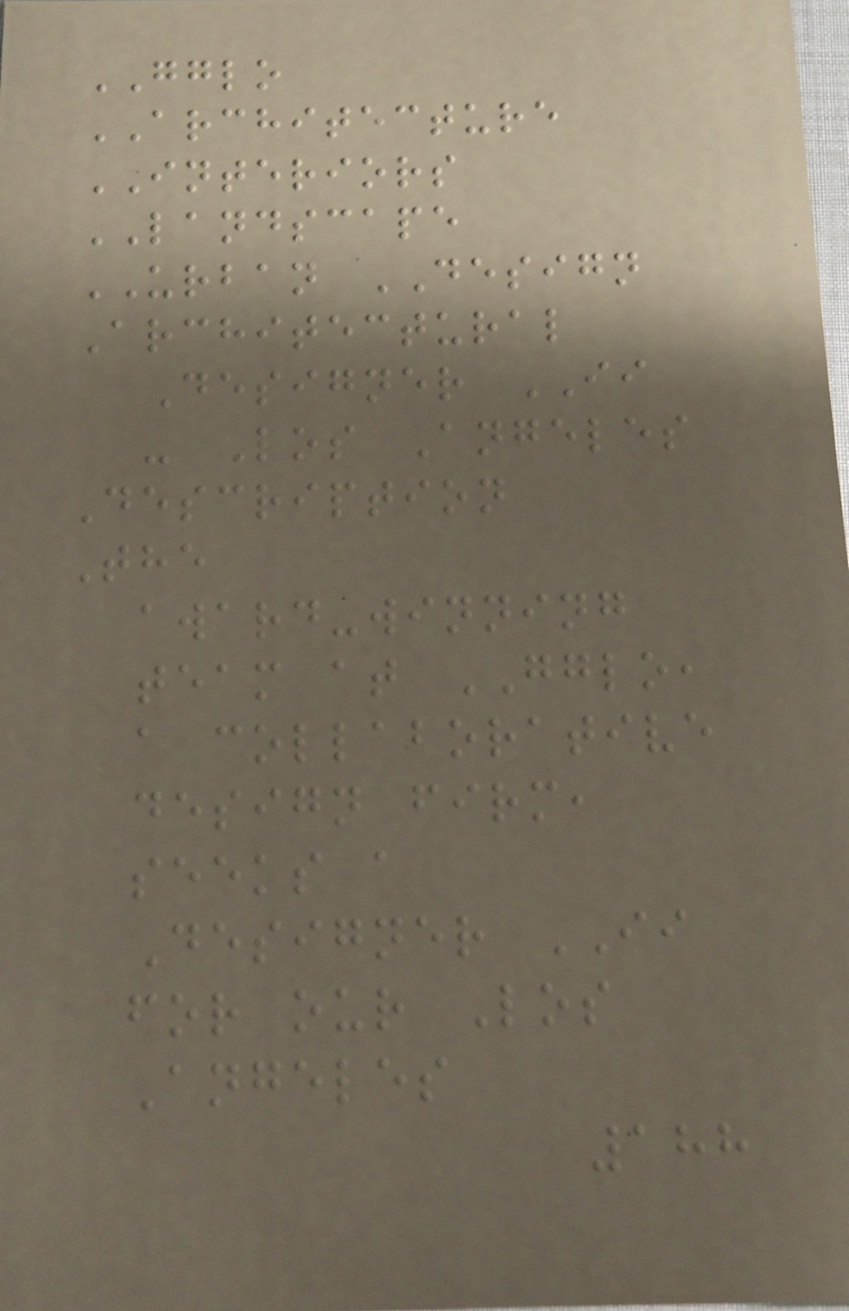GGLO
ARCHITECTURE
INTERIORS
LANDSCAPE
URBAN DESIGN
Architectural
Designer II
- Los Angeles
Description
The
award-winning
team at GGLO,
a collaborative
design firm,
seeks a
Designer II
for our Los
Angeles
188
